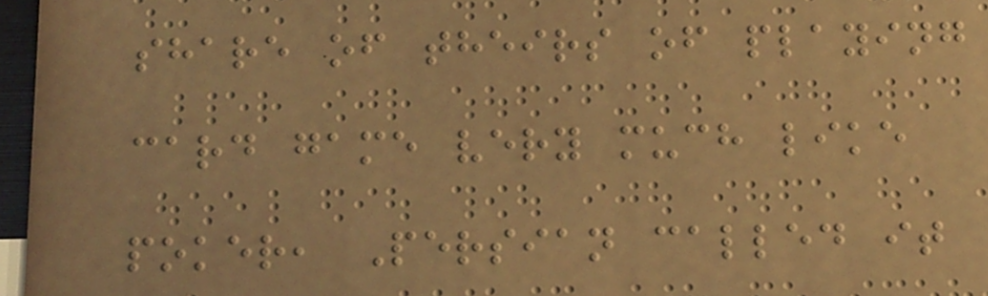share of theirs of playing
card game very much like
poker, Persian called it
